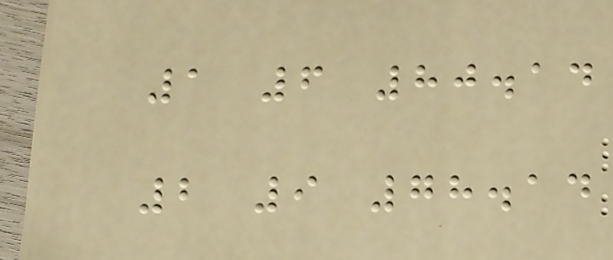1 6 80.14
2 9 78.14
